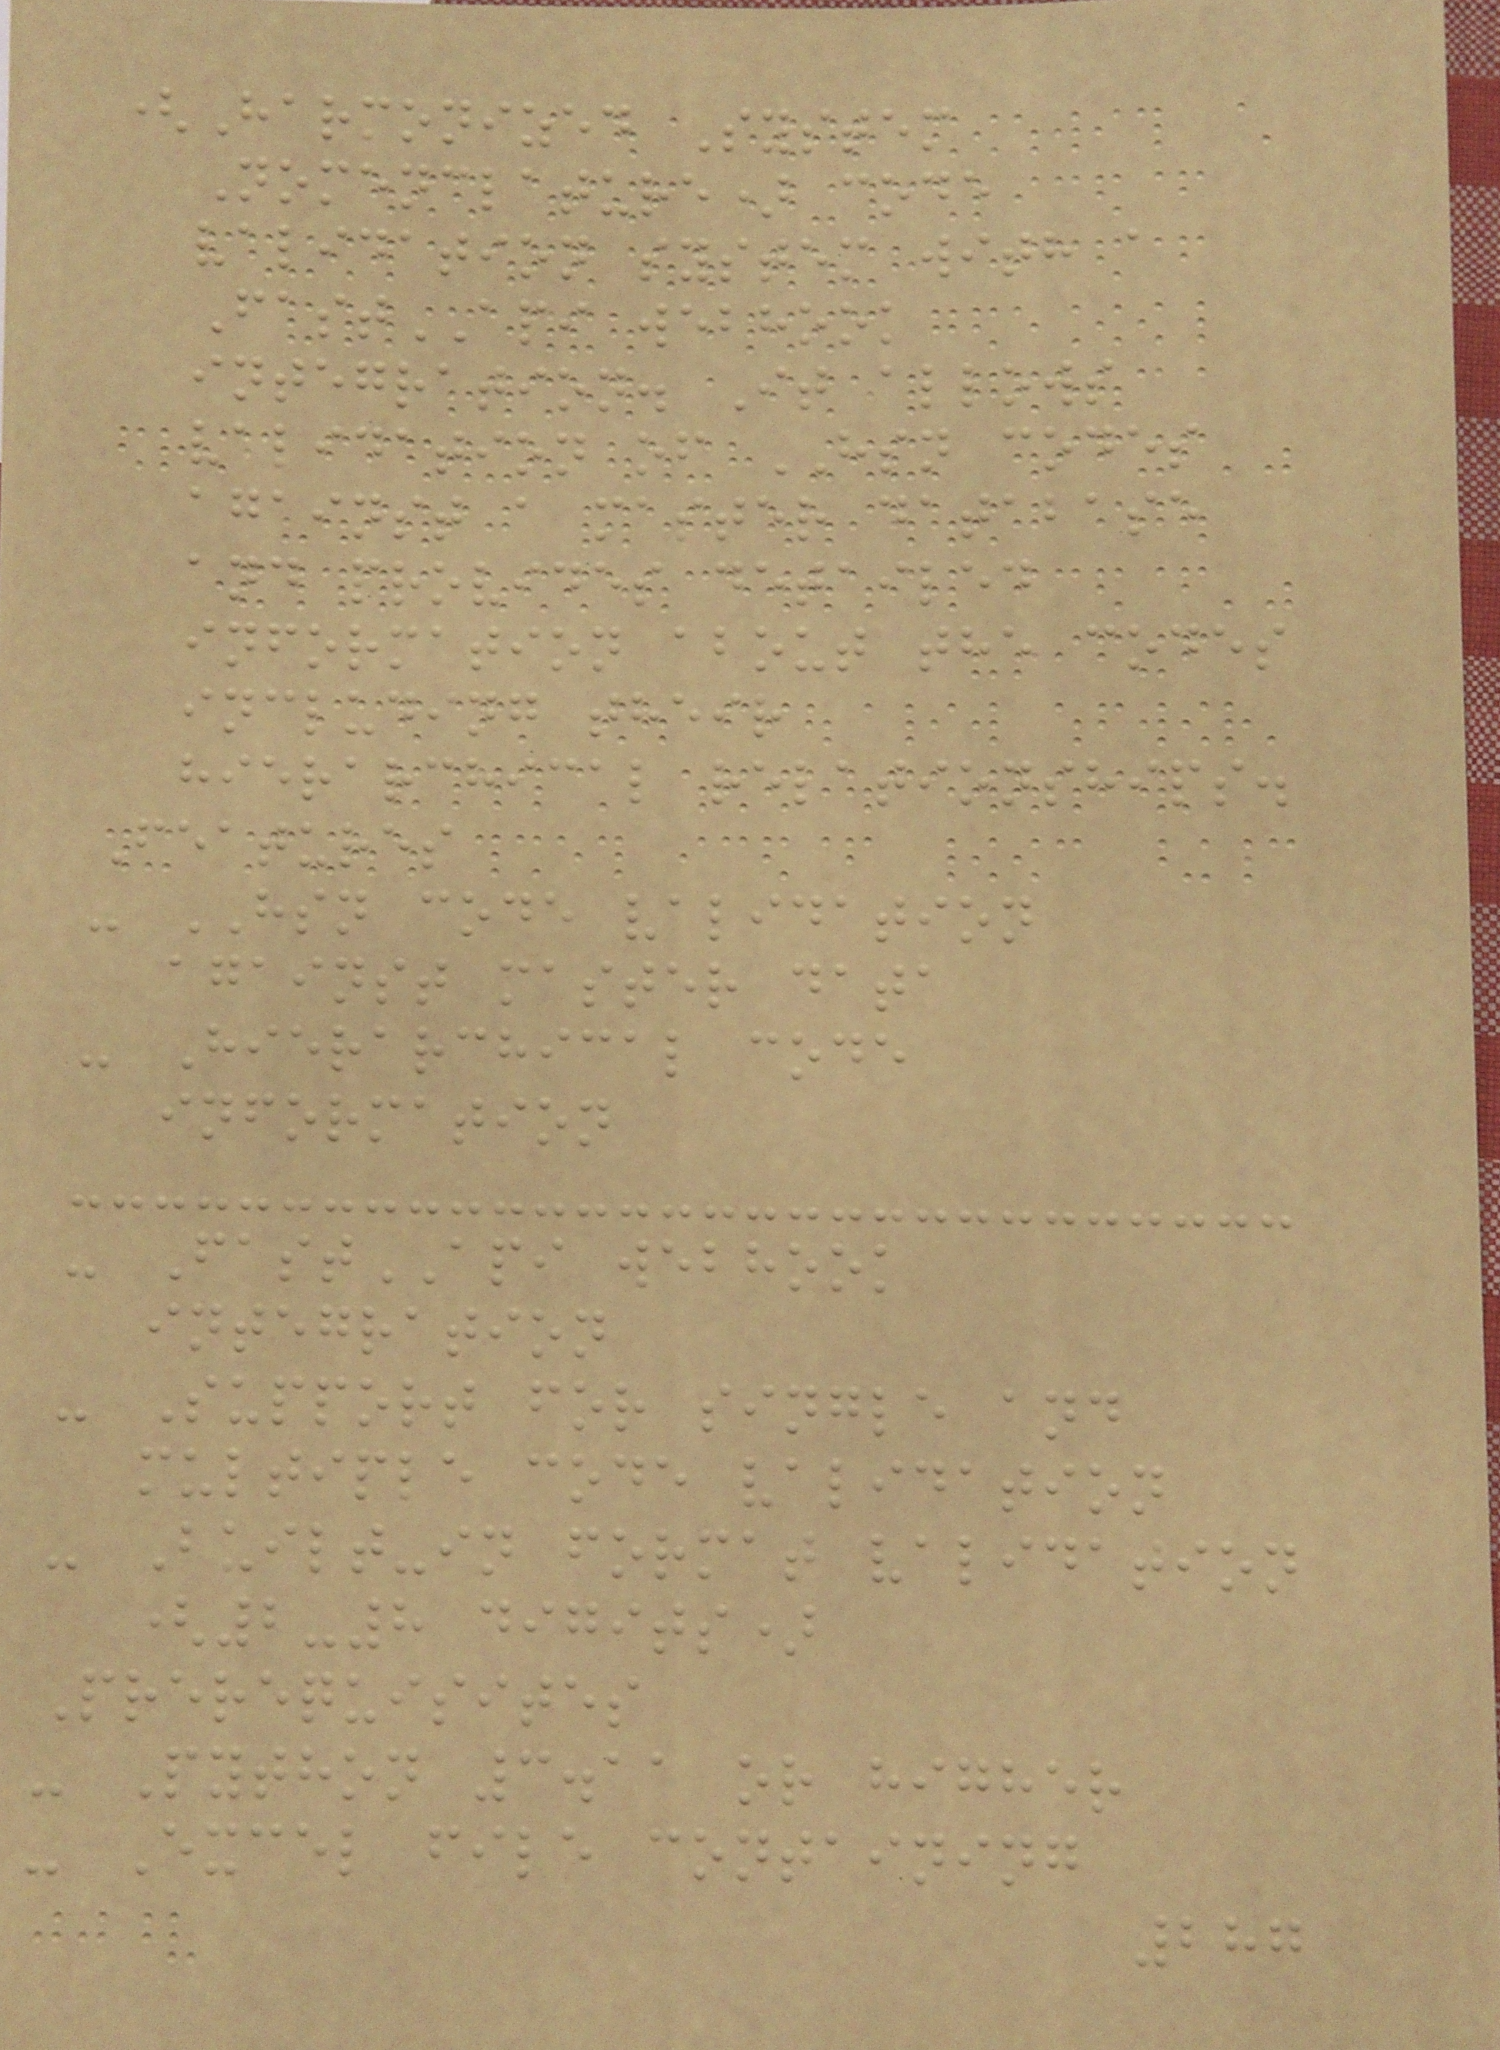(Harmonized System
Nomenclature) code
validation system with a
FastAPI webhook
integration. It allows
validation of HSN codes
against a master database
and provides detailed
information about the codes
including their
hierarchical relationships.
Features
- HSN code validation
against master data
- Hierarchical code
information
- FastAPI webhook
integration
- Support for single and
multiple code validation
- Built-in format validation
(2-8 digits)
Prerequisites
- Python 3.11 or higher
- Excel file containing
287
